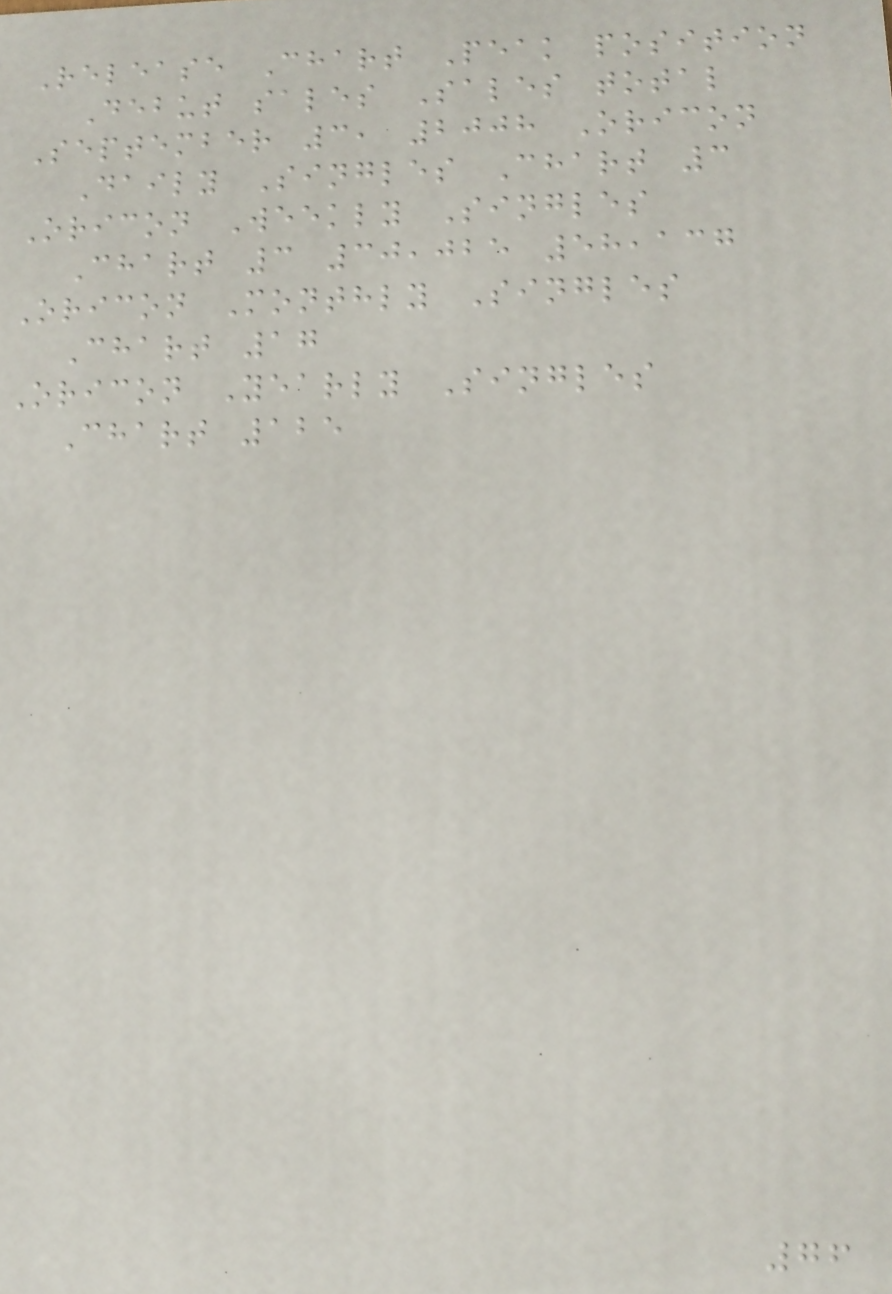Release Chart Peak position
Debut sales Sales total
September 3, 2008 Oricon
Daily Singles Chart 3
Oricon Weekly Singles
Chart 3 30,025 58,137
Oricon Monthly Singles
Chart 17
Oricon Yearly Singles
Chart 125
76
